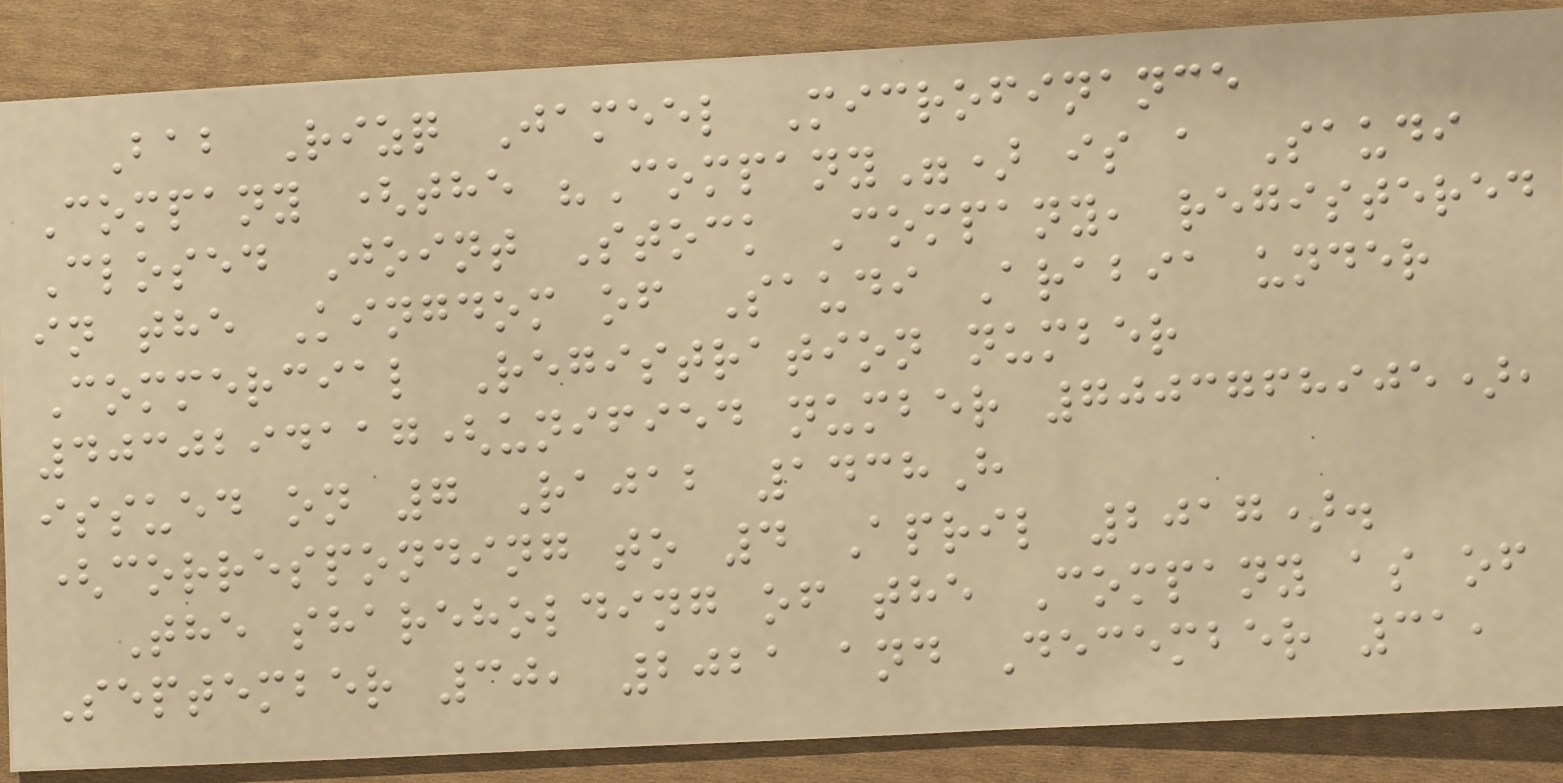Bab Rizq Jameel Microfinance
Company (the "Company") is a Saudi
Closed Joint Stock Company, registered
in the Kingdom of Saudi Arabia under
Commercial Registration number
4030294117(unified number 7003768905),
issued on 7 Rajab 1438H
(corresponding to 4 April 2017).
The shareholding of the Company as of
September 30, 2021 and December 31,
